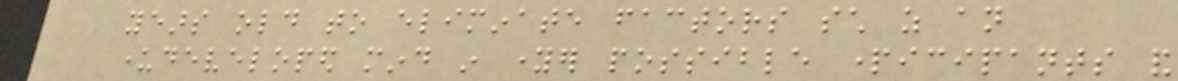years old to eliminate factors such as an
underdeveloped mind in younger possible participants and
